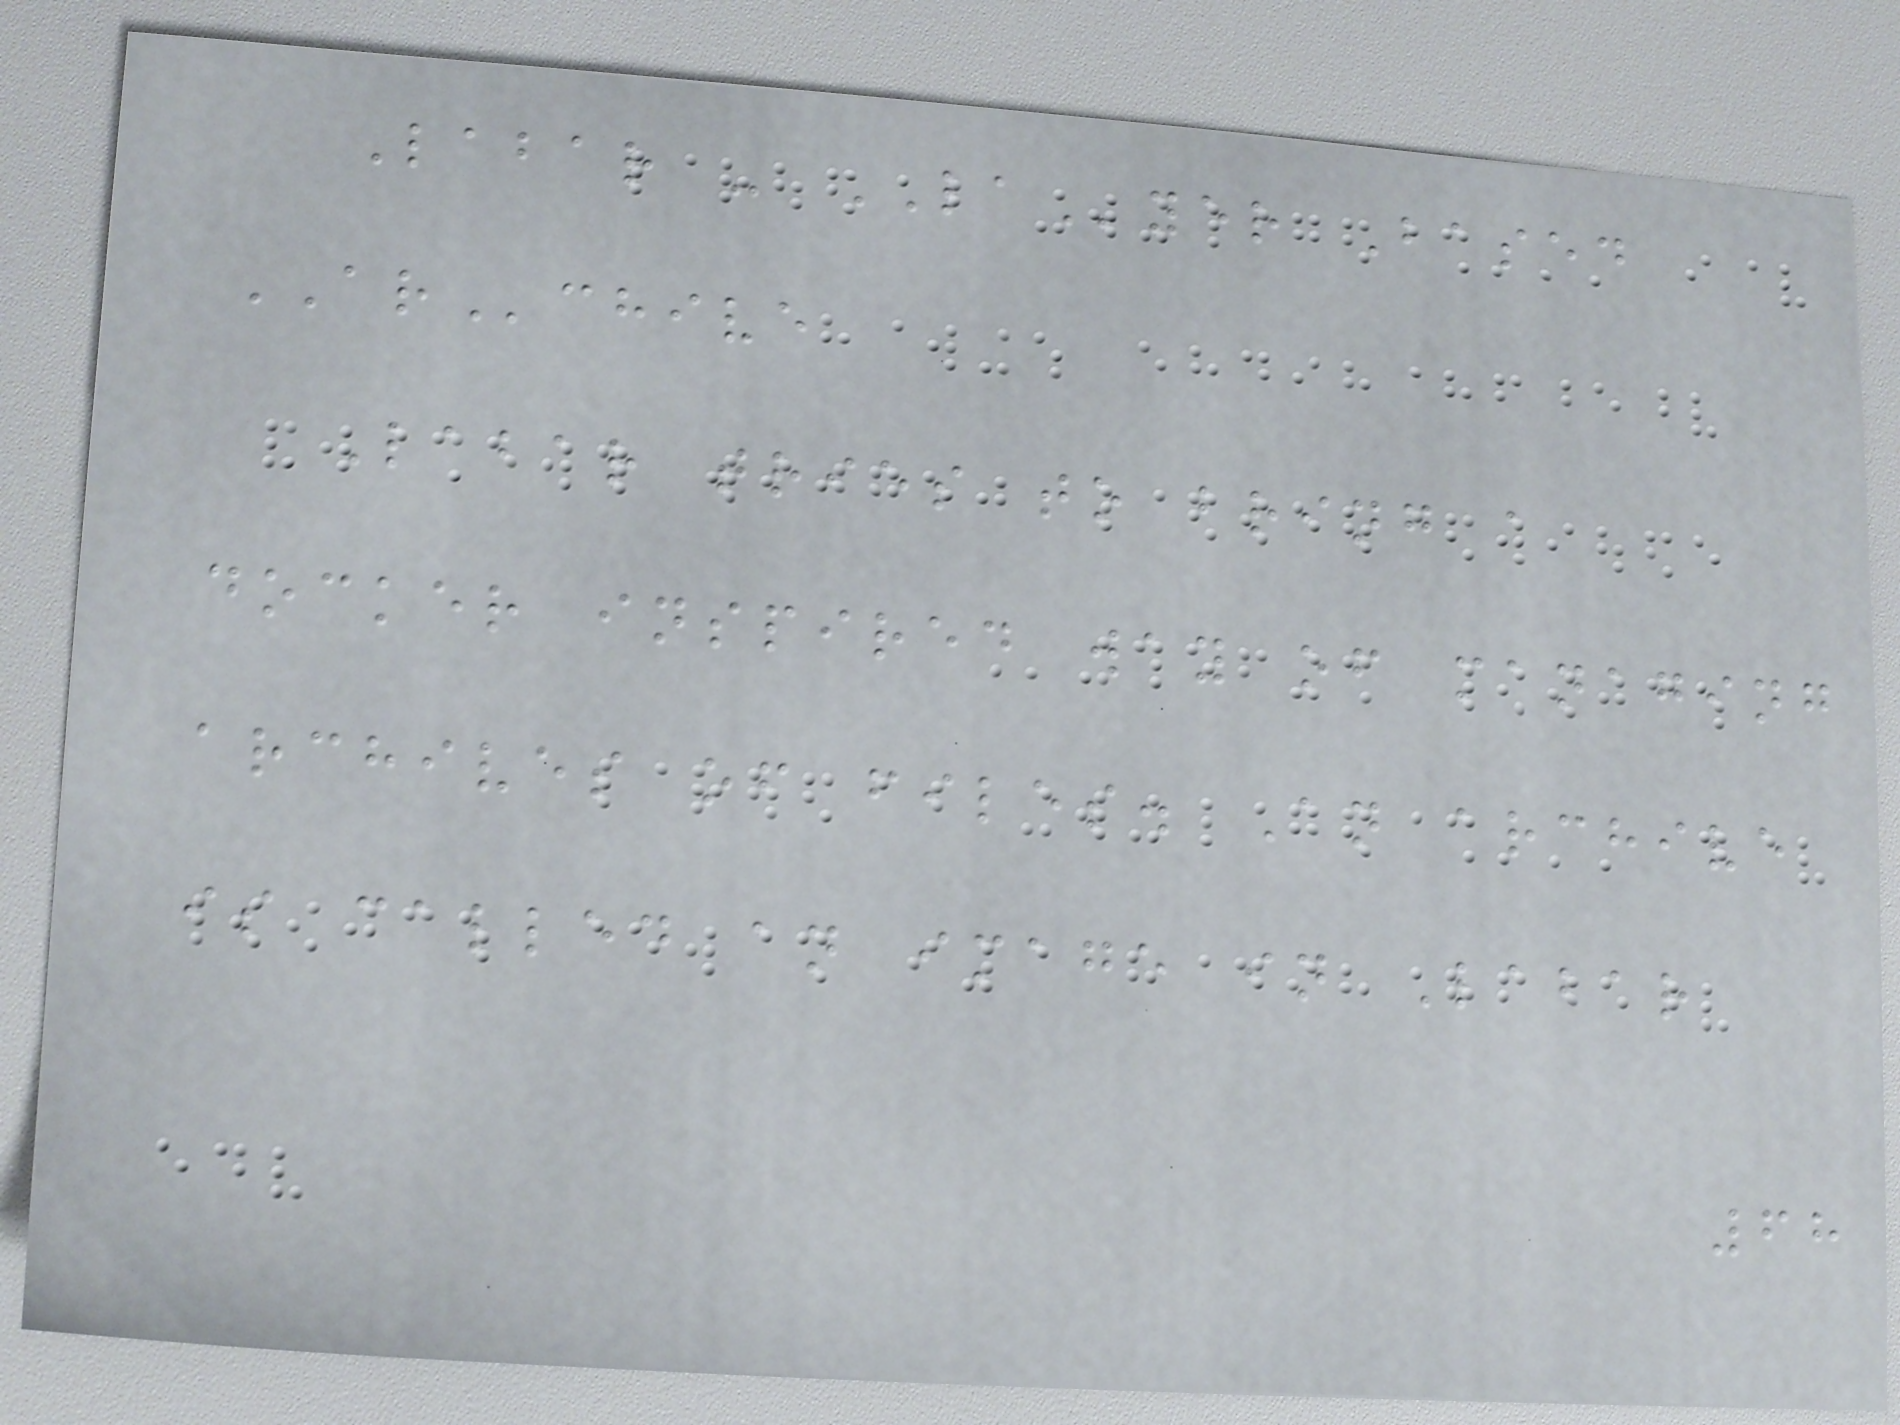Labar - LAyer Based
ARchive
Labar tries to bring a
docker inspired way of managing
archives of files. An archive
is called an image in Labar
68
